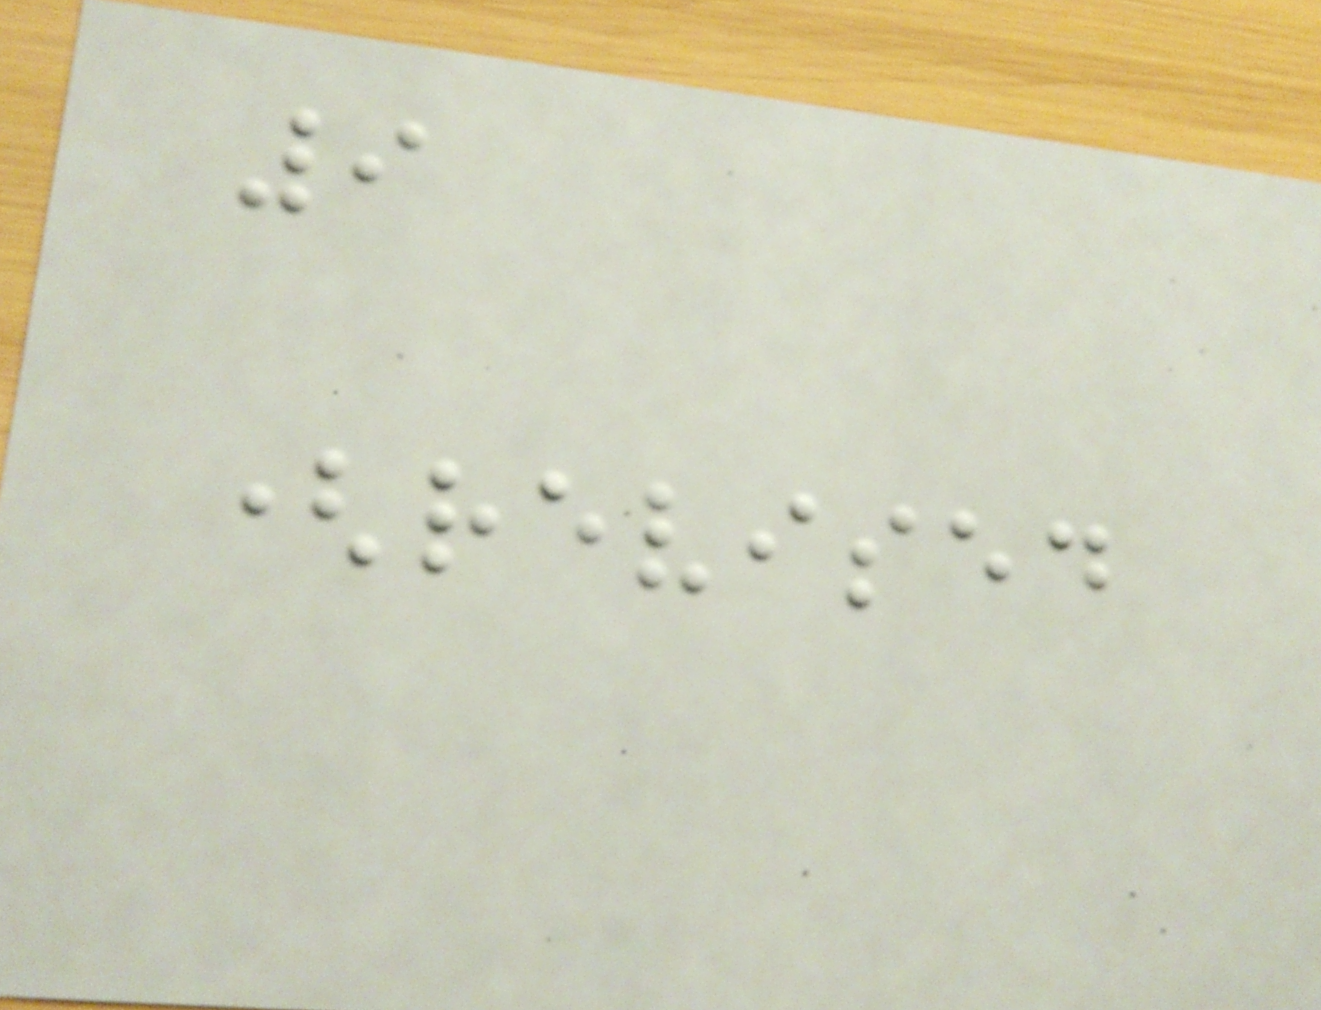9
(revised
